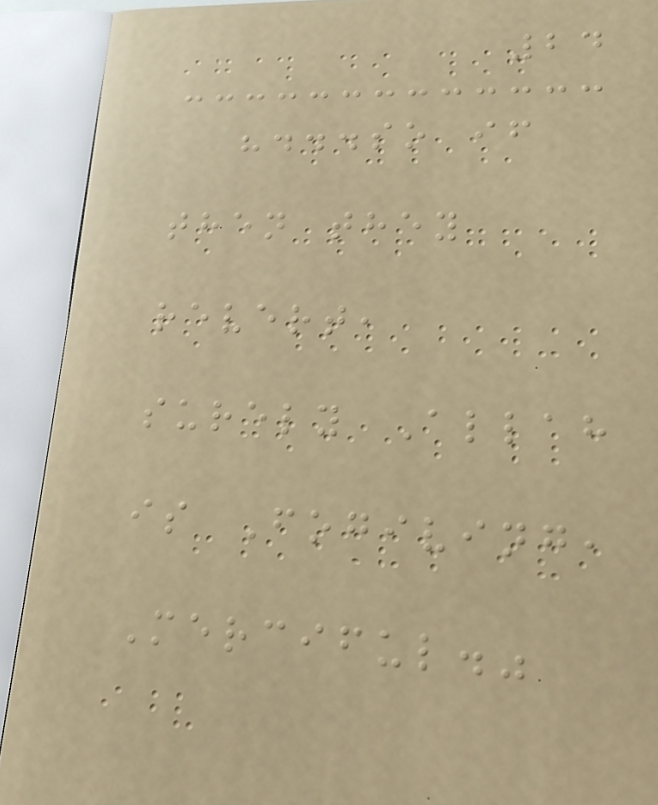24
"...so if
then they
revert,
surely Allah
is Fogiving,
Merciful."
